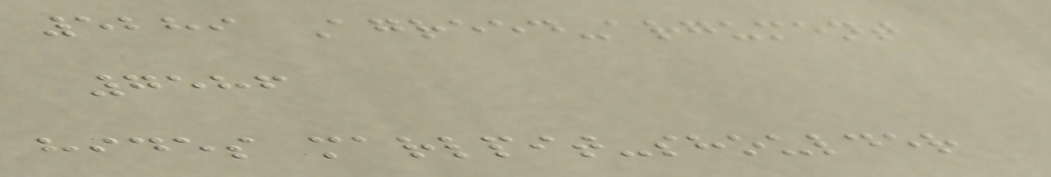5289 Agreed-argument
7586
hides marlpit-shoulder
